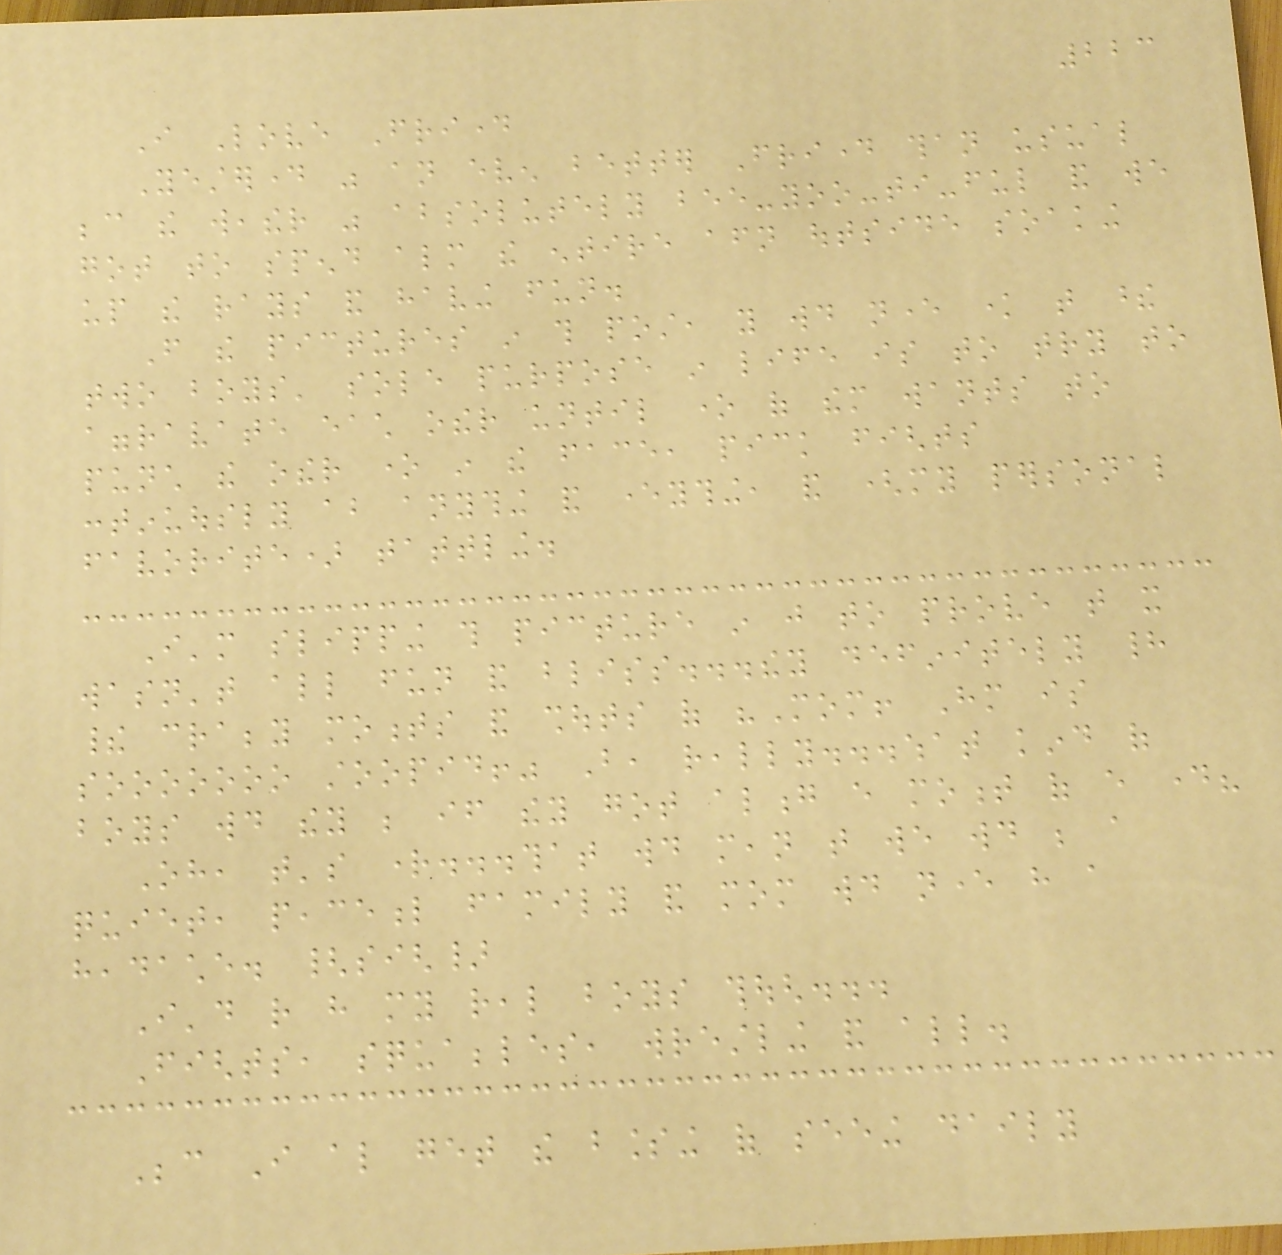223
I Love Friday
Yesterday was an even better Friday than usual
because the weather was absolutely bee-yoo-ti-ful and we
got to spend almost the entire afternoon outside soaking
up the rays and having fun.
From the pictures in this post, you would never know that these
two boys' sole purpose in life is to try to
aggravate each other until one of them wants to
punch the other one in the face, pick fights
continuously about anything and everything, and (my personal
favorite) tattling.
I'm slipping this picture in just to prove that it
wasn't all fun and bliss...they definitely had
their crabby moments and shouts of "Mom! Him is
sooooooo stoopid!" But, really...what kind of
boys would they be if they got along every moment of every day?
Oh, that's right...that would mean that we would be a
quiet, peaceful family and mom would never have a
headache. {sigh}
I'd rather have my real boys though...
Fights, squabbles, wrestling and all.
Because I also get the blessing of seeing daily
